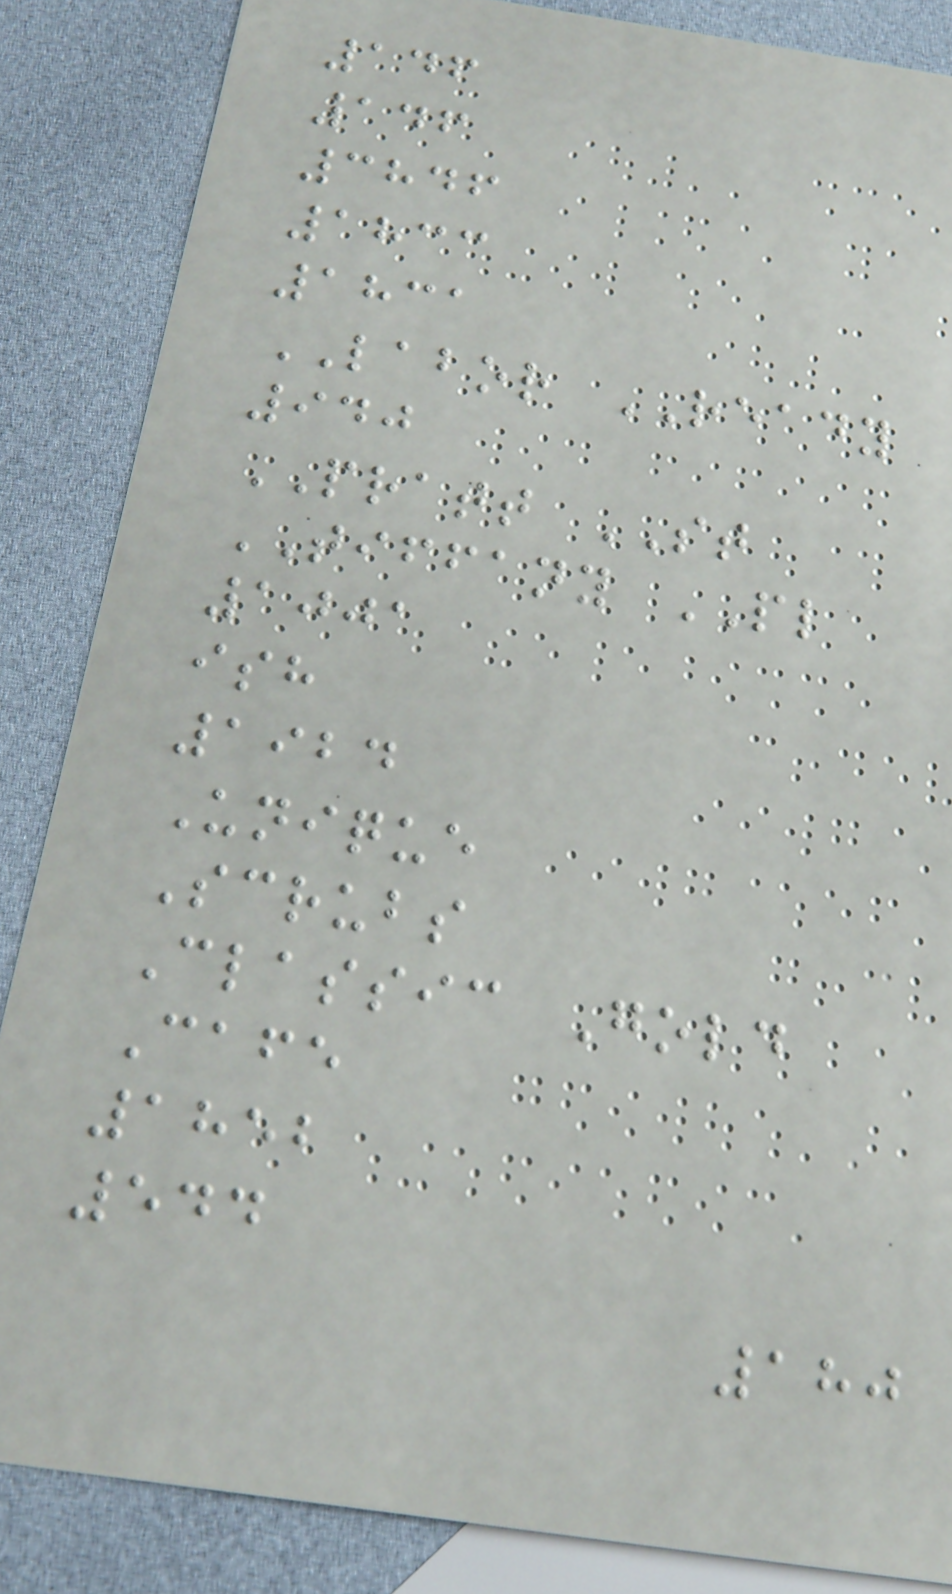146
146
3846
1833
1831
LABOR READY
940
PRATT ST
TIFFANY PL
1001
ish
1924
Unique
Scrubs
Classic Gold
Cafe
1852
544
180
